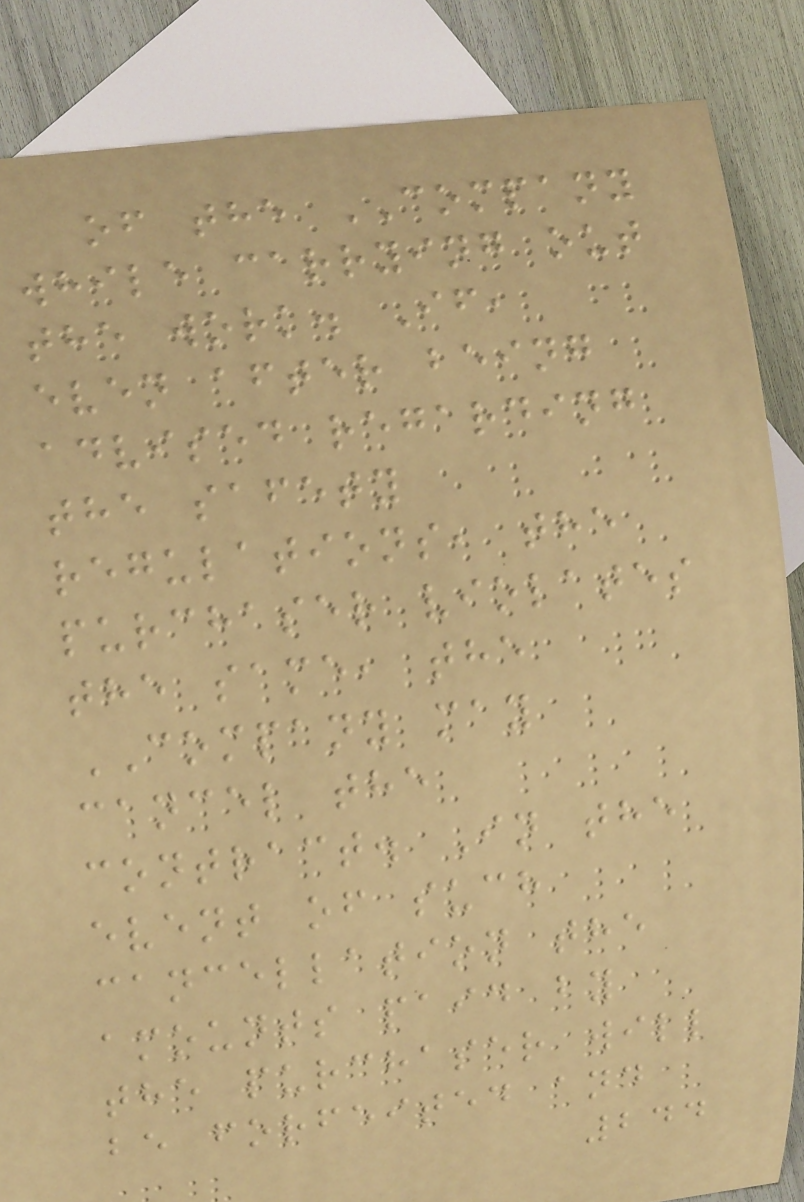of the COMPANY
while carrying out
the work. If,
even after being
advised regarding
the safety
regulations, the
purchaser violates
the same, the
COMPANY may
cancel the
contract. In the
event of such
cancellation the
amounts paid by
the purchaser will
be forfeited and
244
